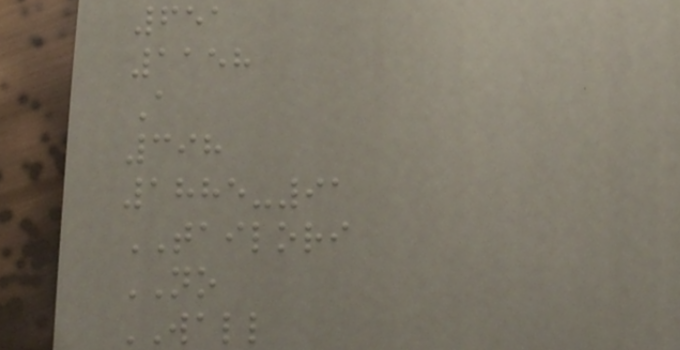651
1158
A
398
1885-91
TAILORI
NO
WALL
